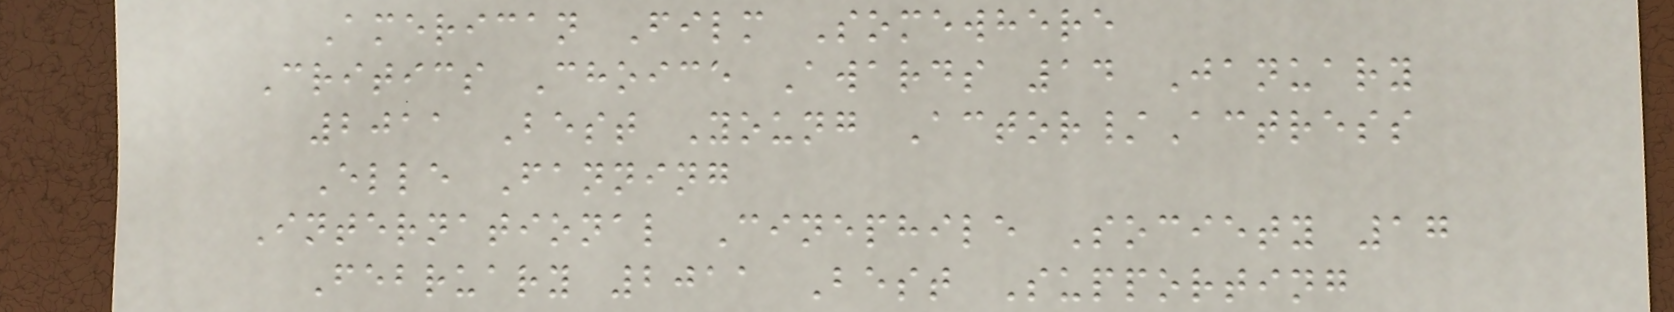American Film Somewhere
Critics Choice Awards 14 January
2011 Best Young Actor/Actress
Elle Fanning
International Cinephile Society 17
February 2011 Best Supporting
